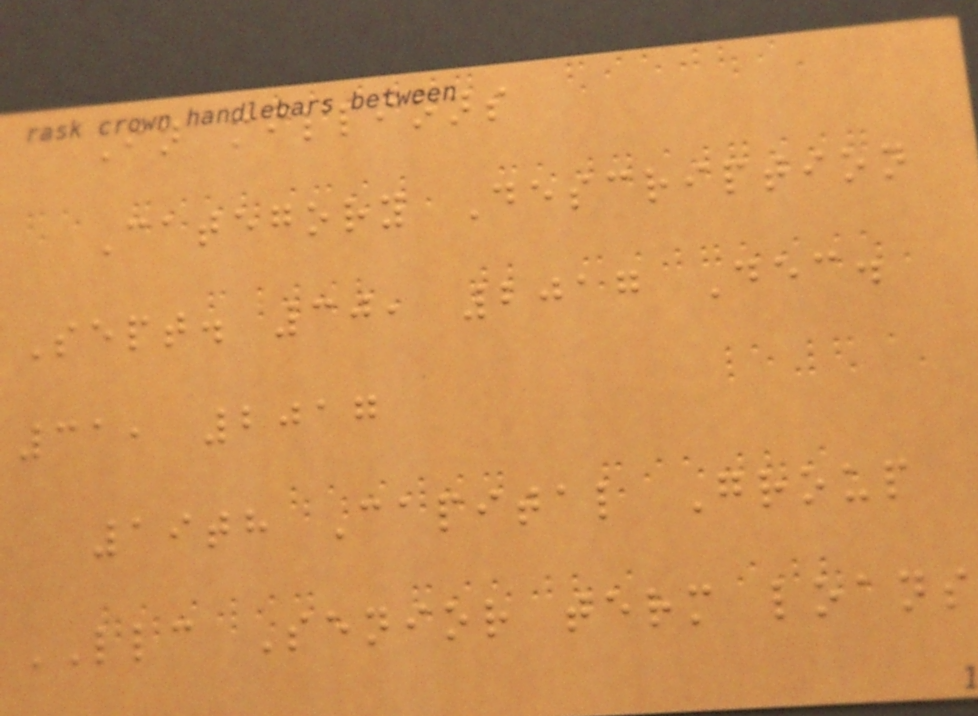In millions
Category Description
Sept. 30, 2017 Dec.
31, 2017
19th Capital Group
LLC Senior term loans
